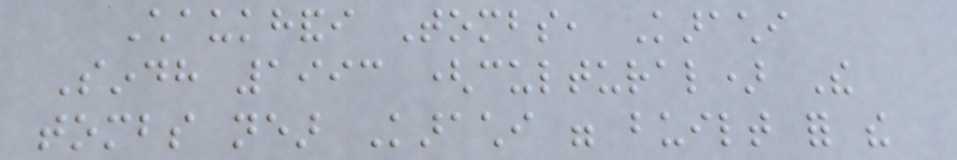Chaukhandi Tombs, Karachi
Sindh 1993 (cultural) The
tombs near Karachi were built for the
